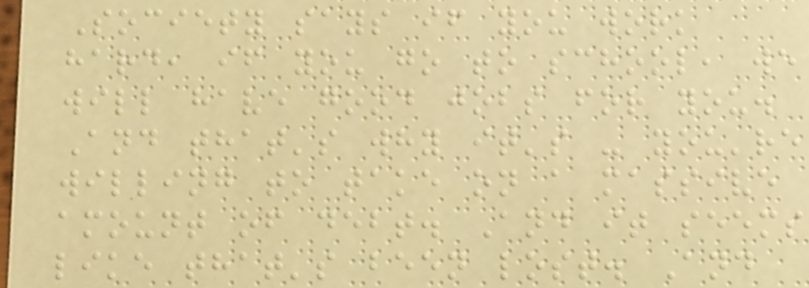Society says if you work
hard, if you go to school, we
will have good jobs for you.
And that's why it's - you're
willing to take on a massive
amount of debt. And it seems
like that's been lost. And
